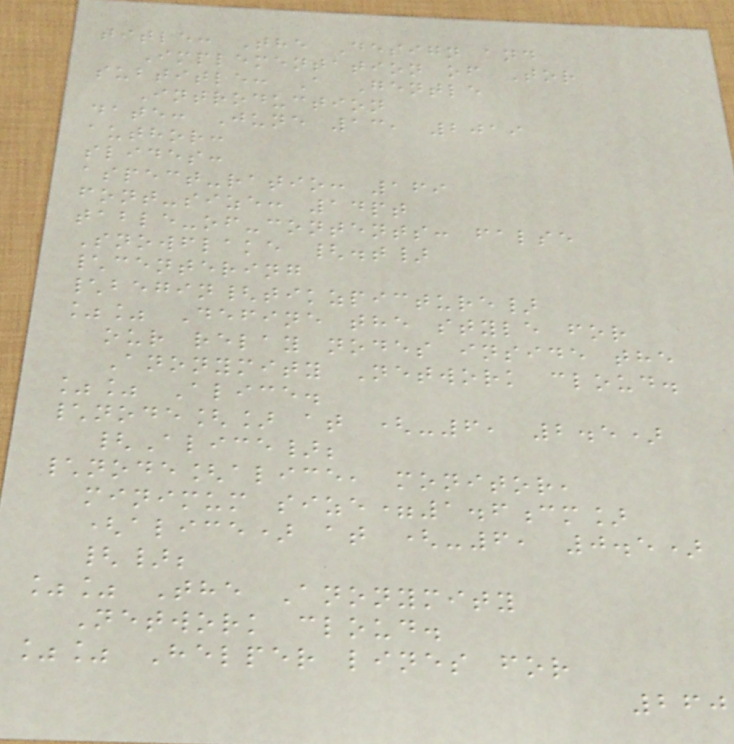title: The Design and
Implementation of Tor
subtitle: A Gentle
Introduction
date: June 13, 2019
author:
slides:
aspect-ratio: 169
font-size: 14pt
table-of-contents: false
Snowflake {.t}
\centering
\begin{tikzpicture}
%% Define the style for
our relay nodes inside the
Anonymity Network cloud.
%% Alice.
\node[] at (-6, 2.5)
{Alice};
\node[alice, monitor,
minimum size=1.6cm]
(alice) at (-6, 0.5)
{};
%% The Anonymity
Network cloud.
%% Helper lines for
260
